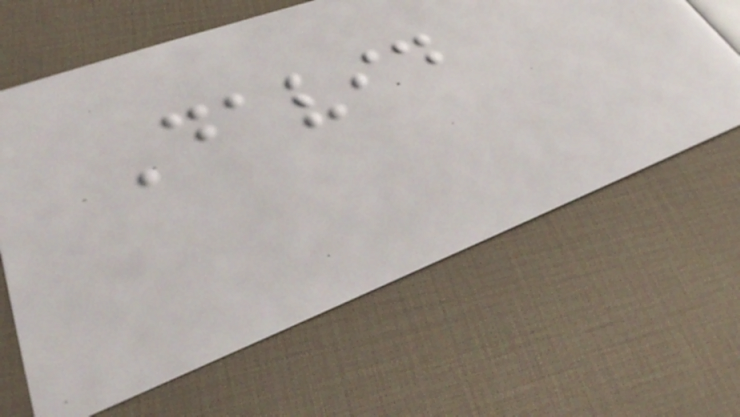David
